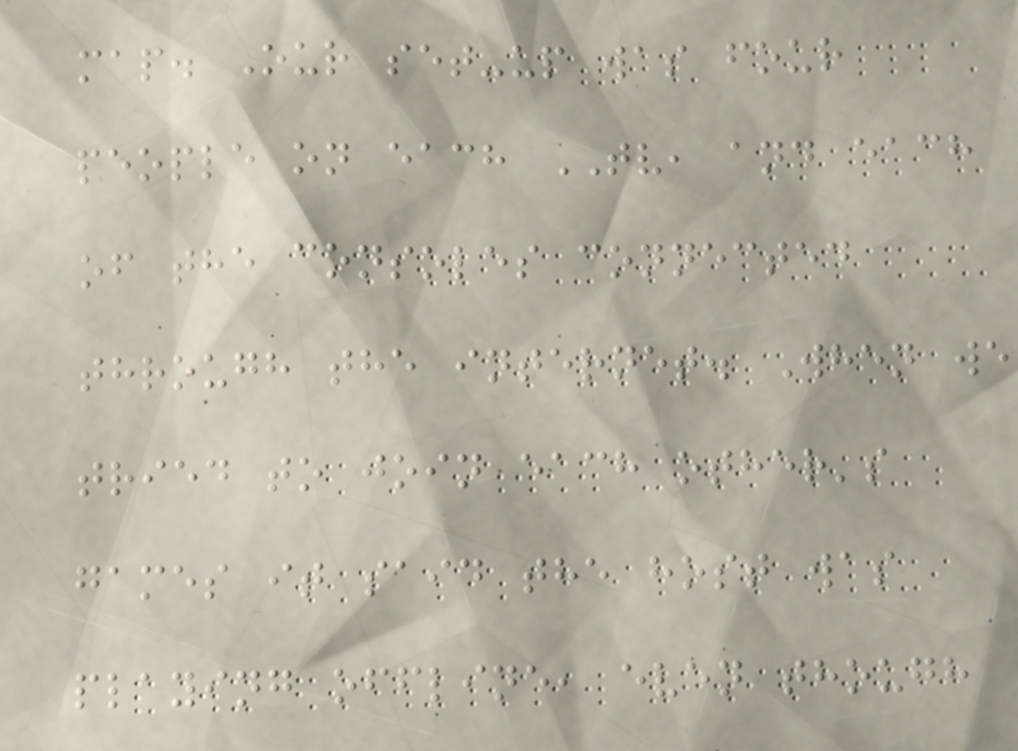map. Our set-up was four
people on each TV, and each
of the consoles connected
through the internet. When we
tried to join each other's
games it said the host was
playing offline, even though
